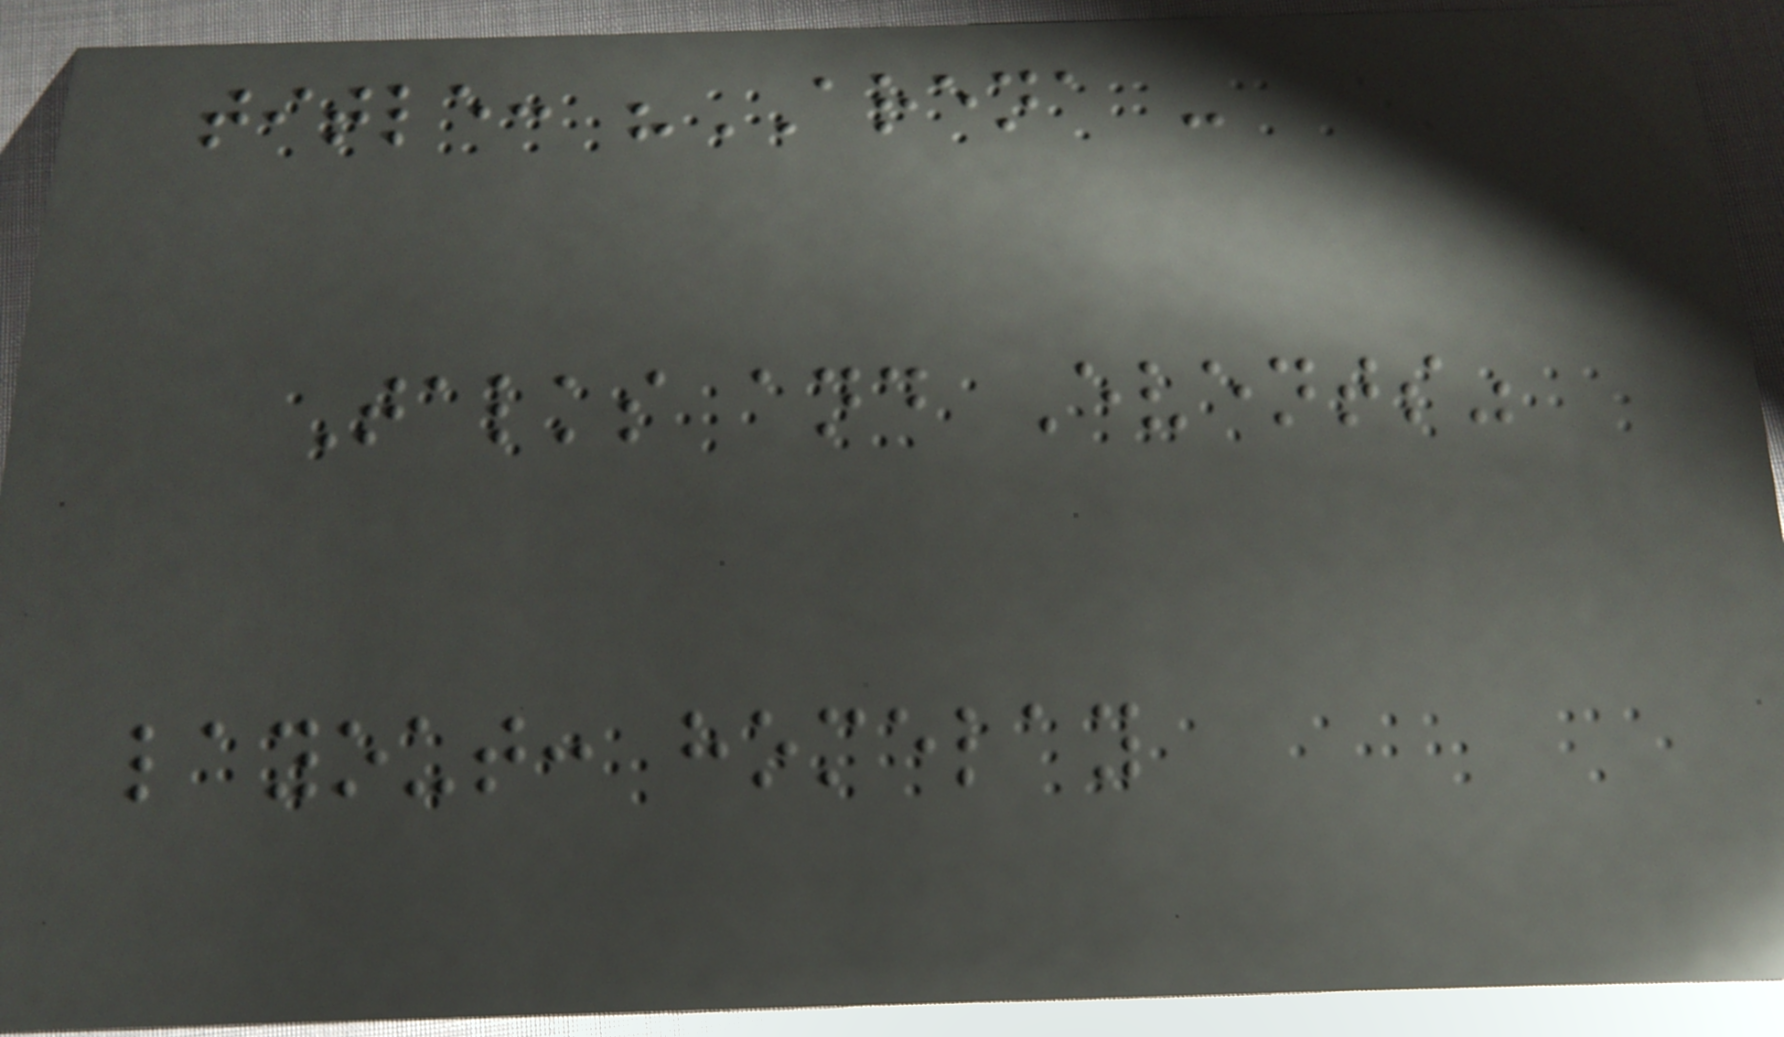title: "ARENA -
Talks and Events"
layout: homelay
